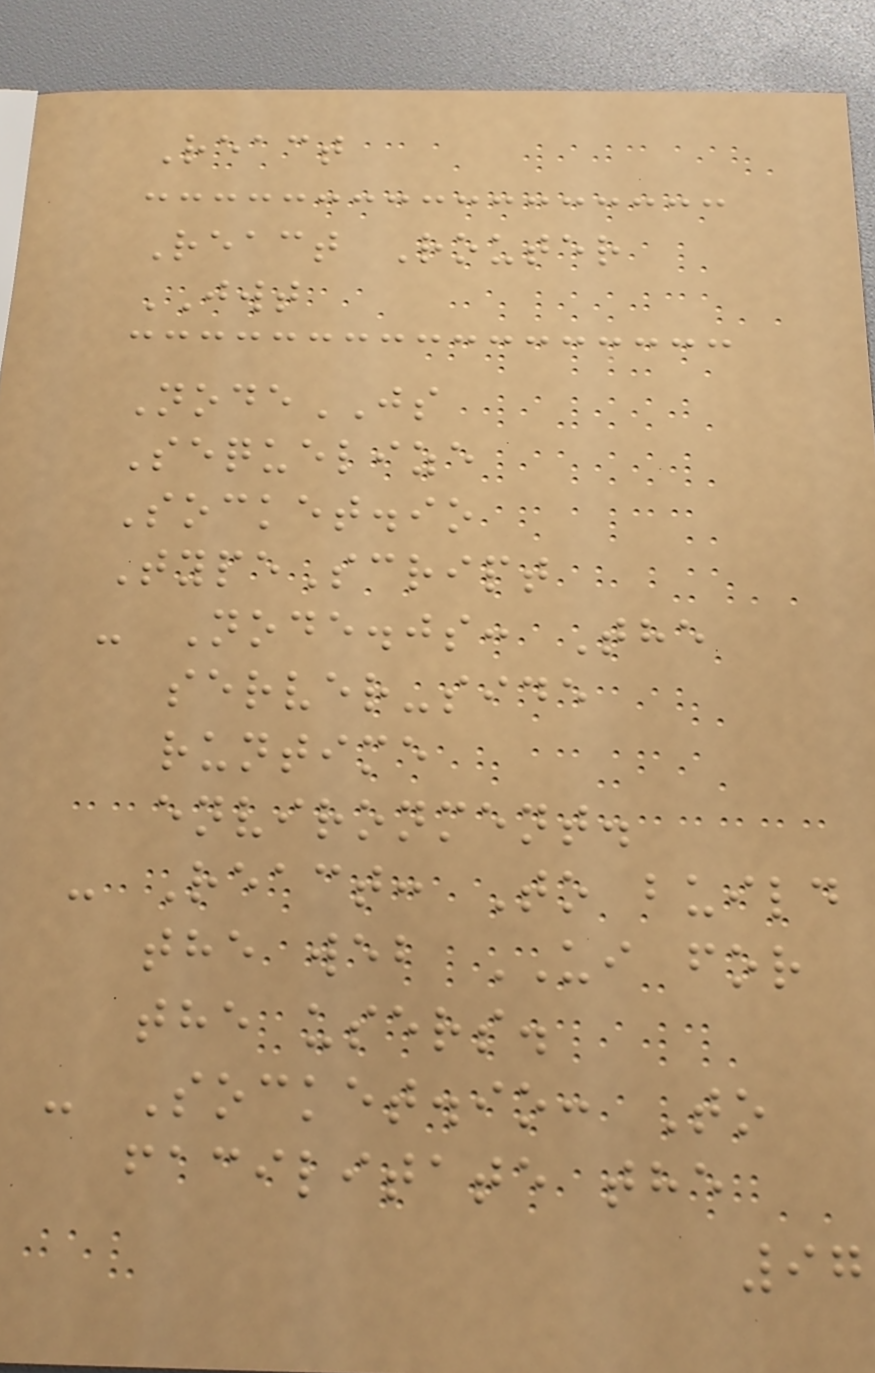React
React Router
JWT
NodeJS
Sequelize
Socket.io
TypeScript
- Node.js: The
server-side
runtime
environment.
- React: To build
the web UI for
the users.
- Socket.io: To
facilitate the
97
